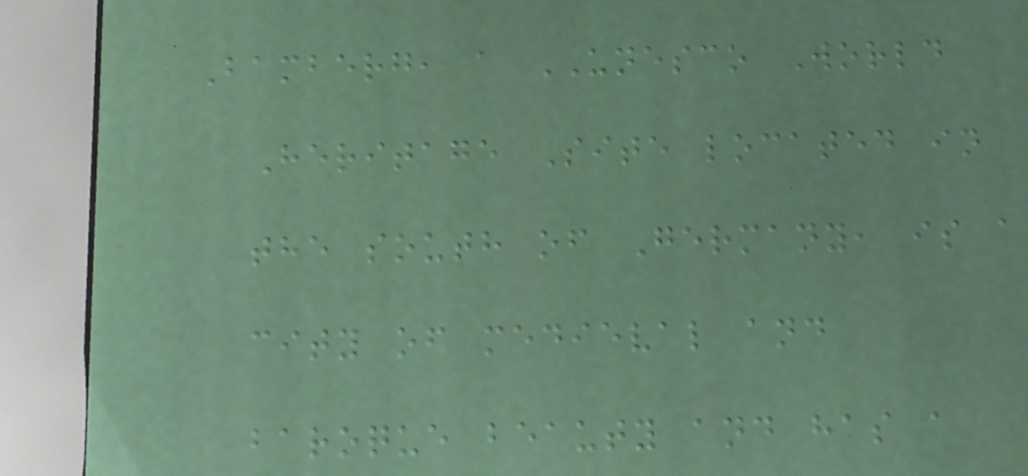Bamberg, a UNESCO World
Heritage Site located in
the south of Germany, is a
city of medieval and
baroque beauty and has a
